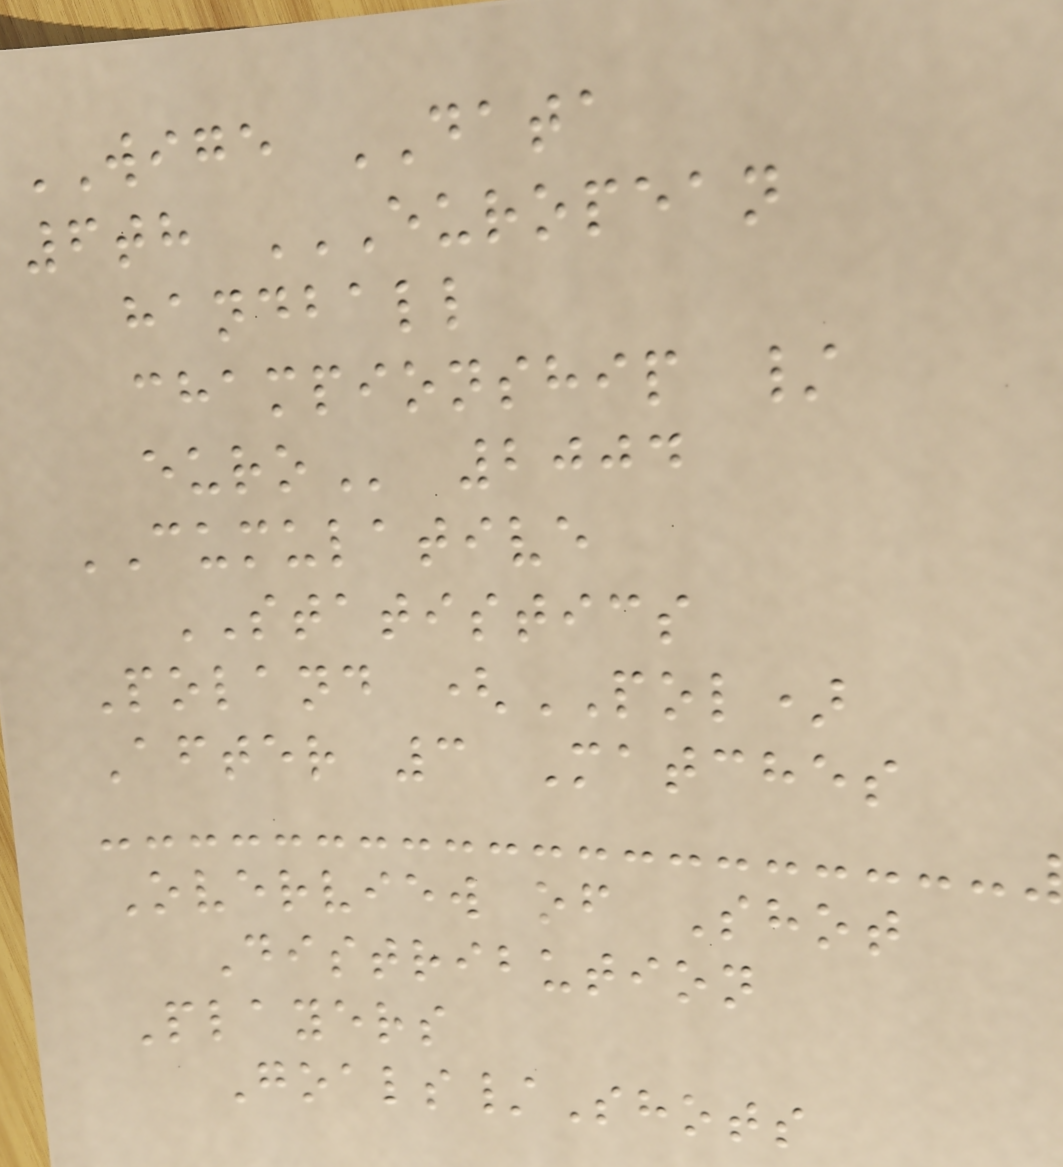WIGE DATA
6th EUROPEAN
HANDBALL
CHAMPIONSHIP /
EURO 2004
CUMULATIVE
STATISTICS
Poland (POL)
After 3 Matches
Overview of Shot
Distribution
Players
Goals/Shots
